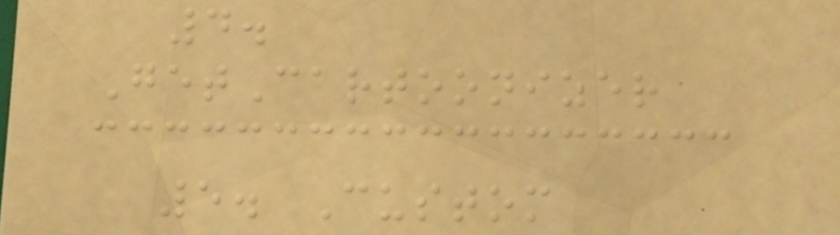4.
GetCartoonizer
5. Custom
